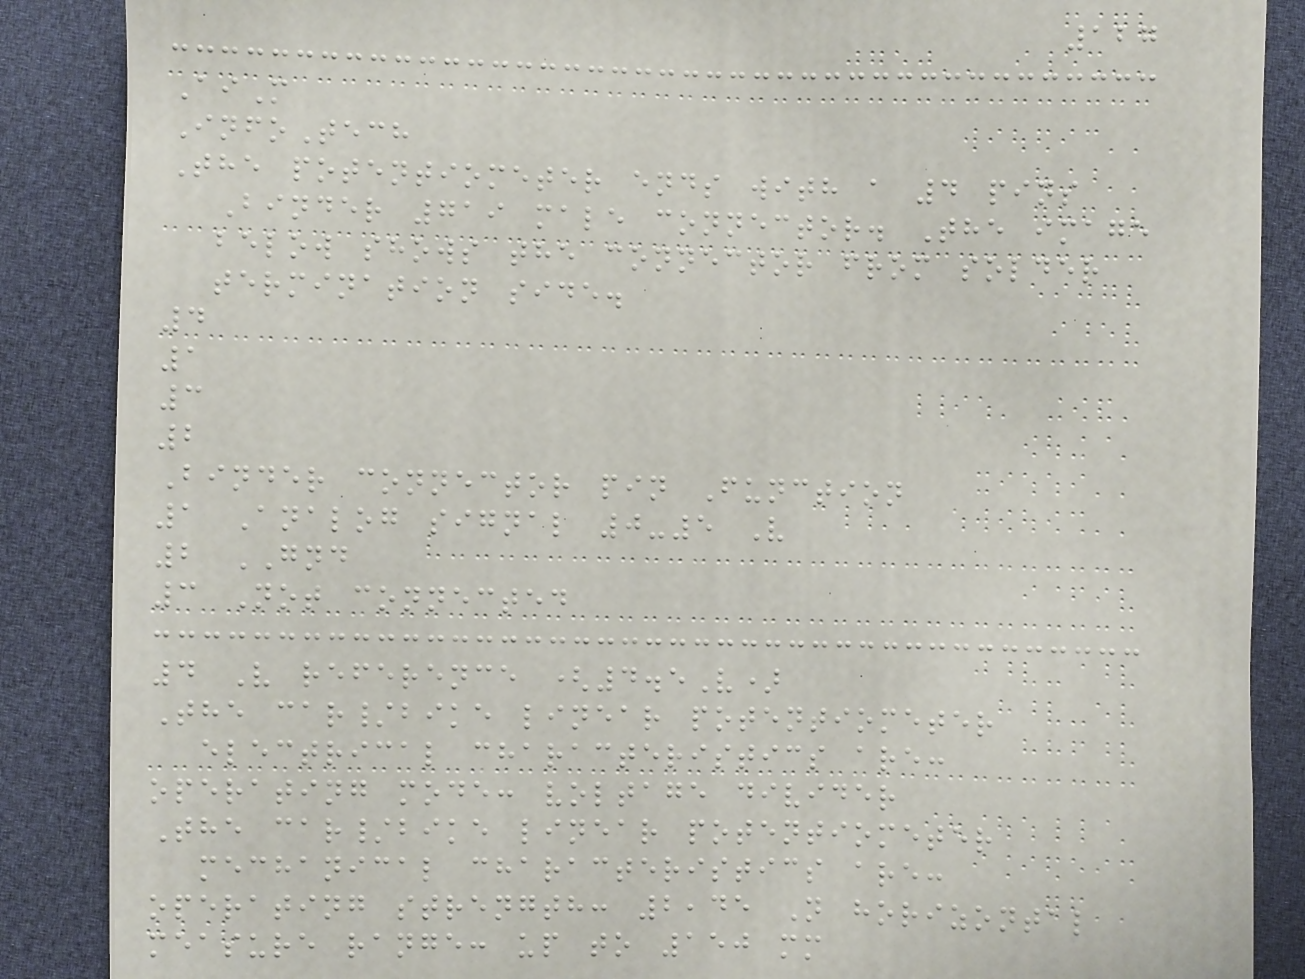127
AiM
InfoTech
The potentiometer ends with a 4 pins
Binder 719 male connector. The image
below shows the connector from solder
termination side.
4
1
3
2
Binder connector pin Function
1 Analog signal 0-5 V
2 GND
3 Not connected
4 V reference (4.5V)
The car/bike linear potentiometer
electrical characteristics are:
operating mode: voltage divider
The car/bike linear potentiometer
mechanical characteristics are:
operating strength: 2,45 N horizontal
measure range: up to 150 mm
